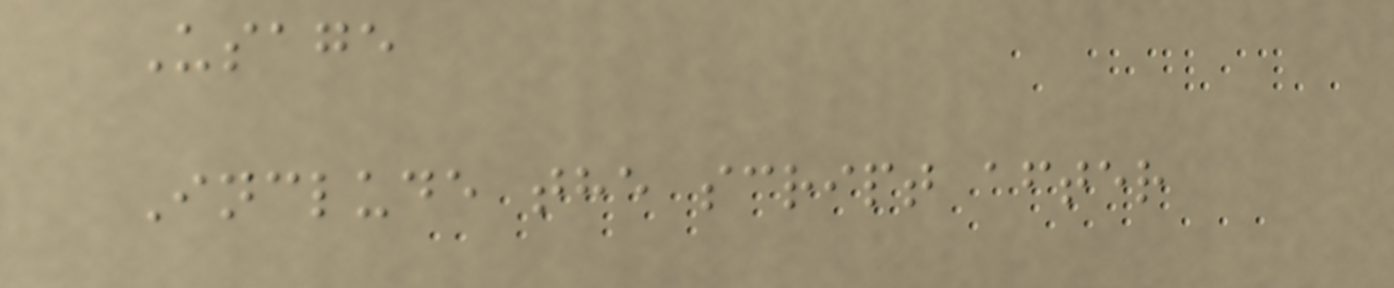Usage
Include the script after
